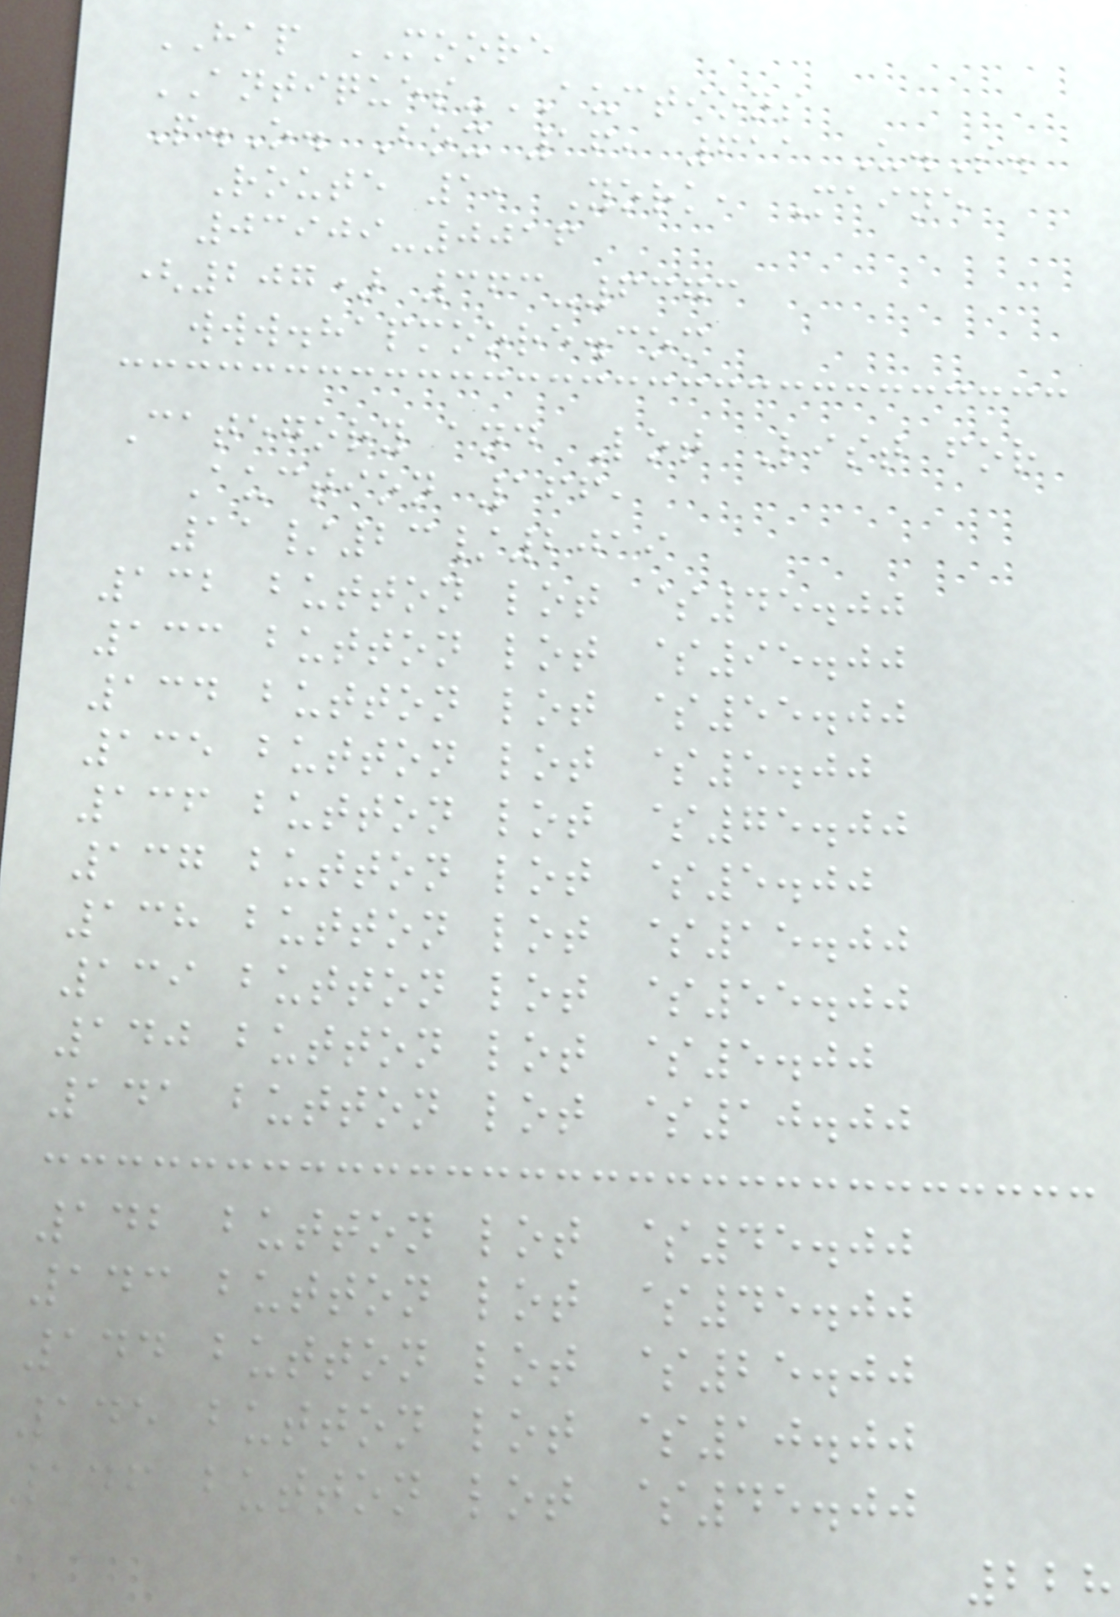HAP MOORE
ANTIQUES-AUCTIONS
P.O. Box 16, 611 U.S.
Route 1, York, Maine
03909-0016
(207) 363-6373
www.hapmoore.com
Category and Lot List for
Auction 166,
11/23/2019
132 button lot $45.00
133 button lot $95.00
134 button lot $55.00
135 button lot $5.00
136 button lot $75.00
137 button lot $5.00
138 button lot $15.00
139 button lot $55.00
140 button lot $5.00
141 button lot $10.00
142 button lot $45.00
143 button lot $45.00
144 button lot $25.00
145 button lot $10.00
146 button lot $45.00
228
